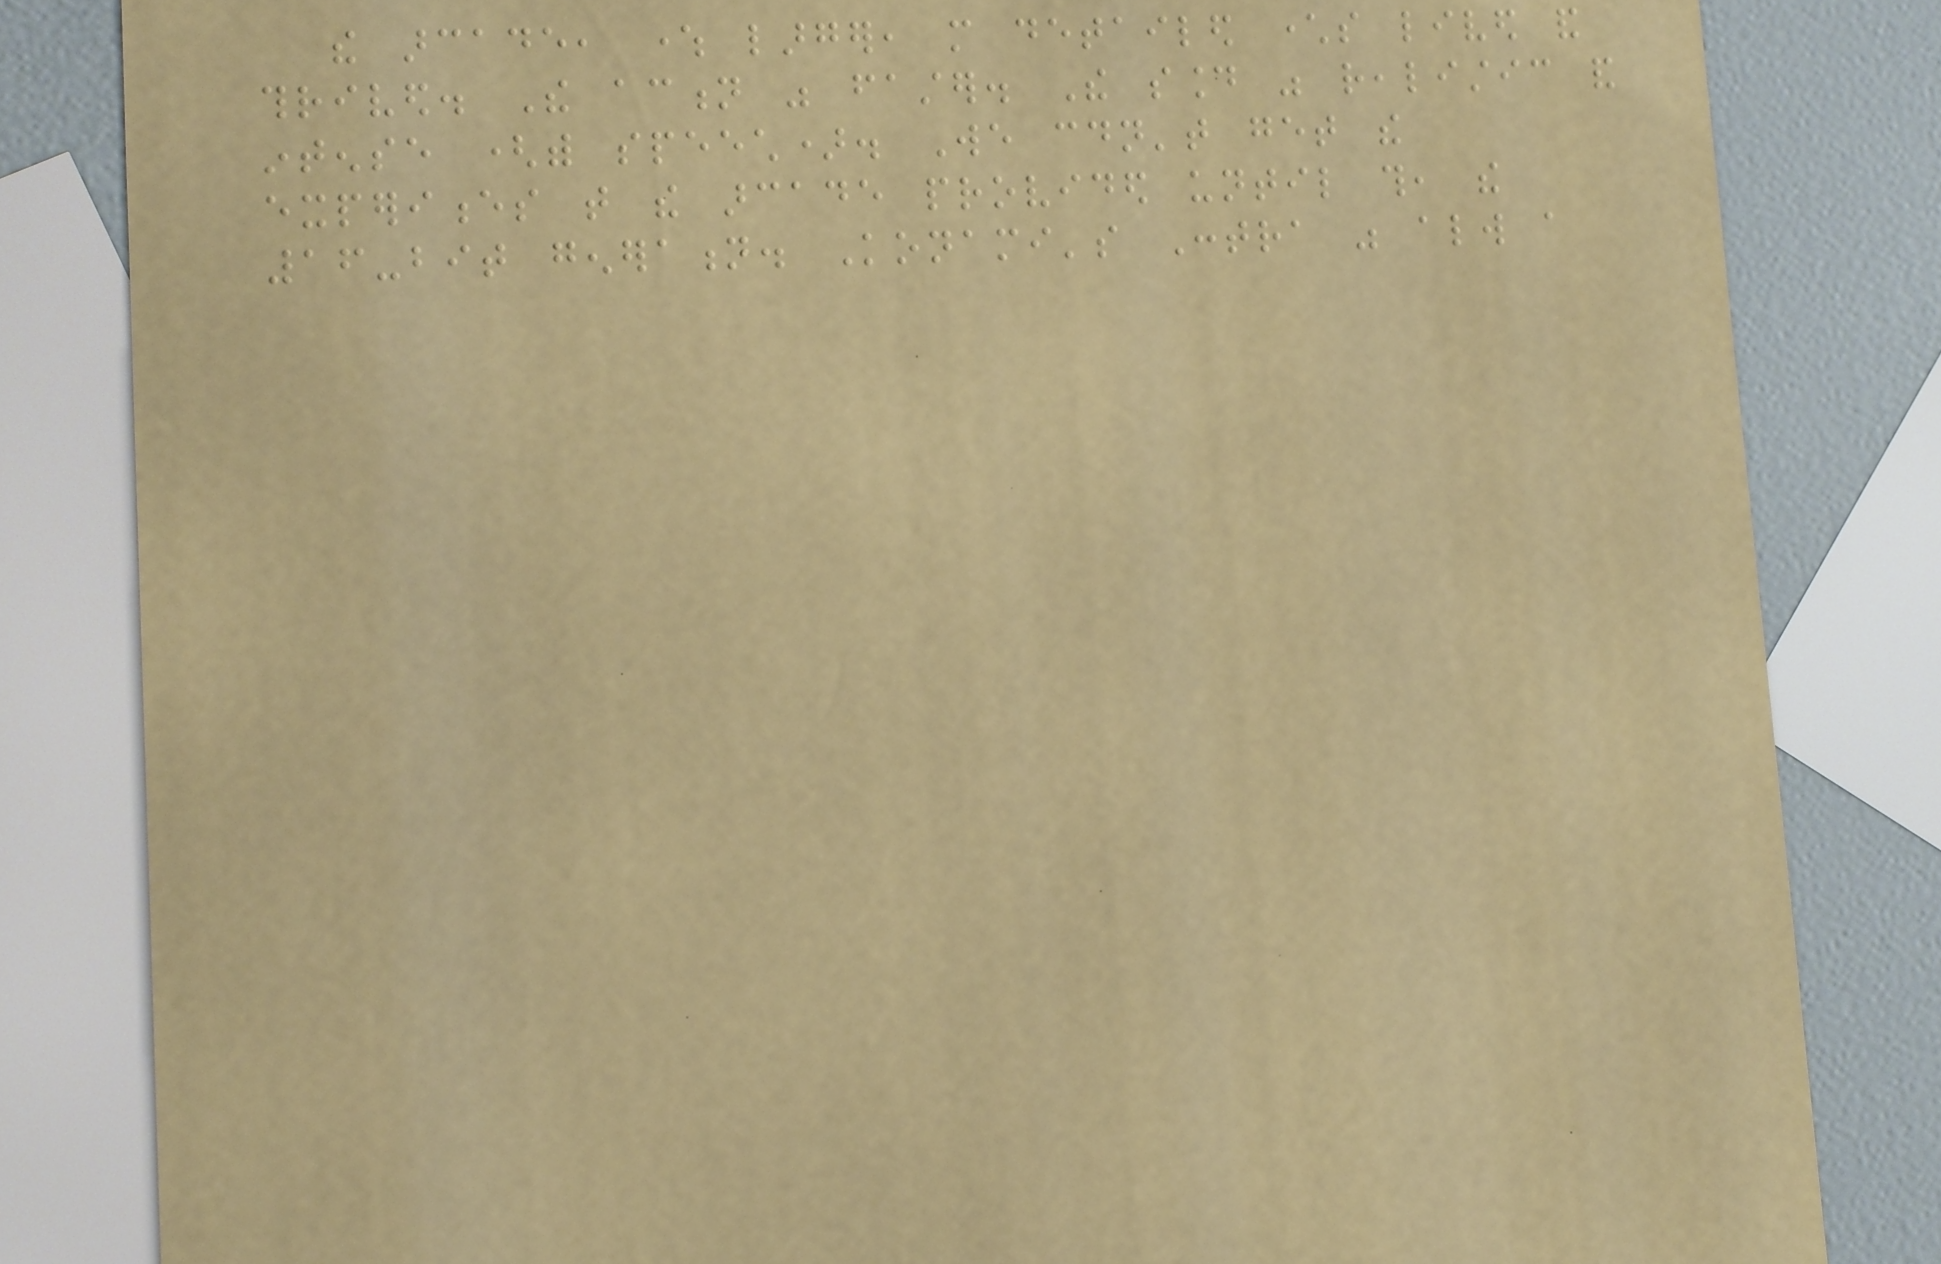the arcade, where larger, more detailed characters lived and
thrived. The action was faster. The sound was realistic and
intense (with speech). We couldn't get the
experiences that the arcade provided until this, the
16-bit generation. Konami's Contra was always a
